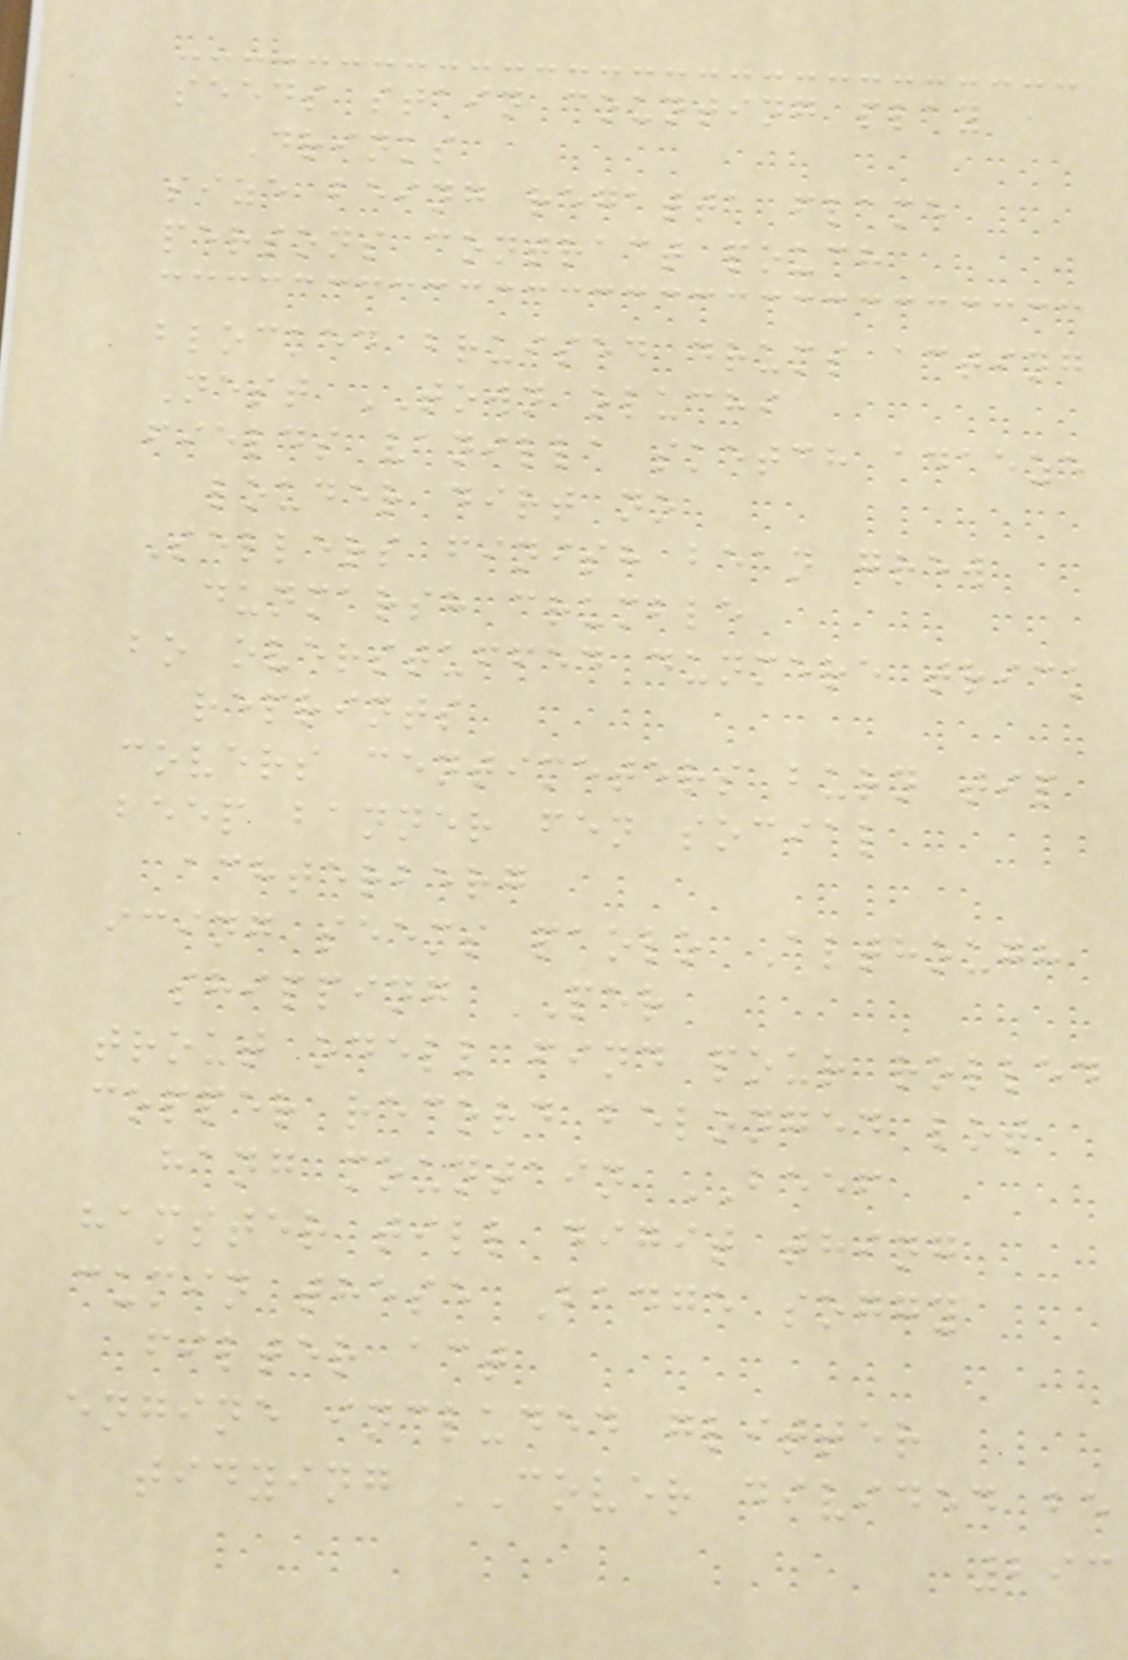seeds stain counting play
Drinks
size being regatta flame
persons contract pouch
blocked bruised drums acting
Nest TOWN oluchi
fields vanilla sketch adaeze
louder dirt no
Sellers finish bean grew
dunmarsh crumble
bo overstuffed dunmere trick
reprints
covers centimeters burn tip
beep banner fen social
achterberg
icing seems paolo Although
shipping PER
trout odell find pour rolled
copper record belonged lot
hang mountain BEEF
hamster till digit thing
cumin these Badge soggy
filter act
engine included glitter
tidying COVER divided be
293
